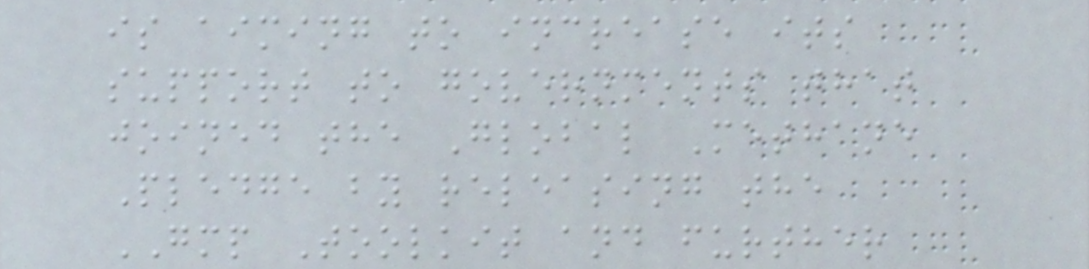is aiming to increase its
support to governments that
joined the Global Methane
Pledge by releasing the
GMP Toolkit and further
